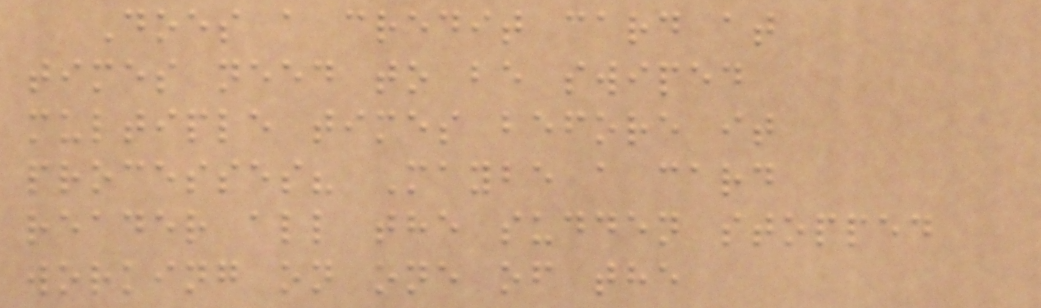Does a credit card at
times need to be swiped
multiple times before it
processes? Maybe a card
reader all the sudden stopped
working on one of the
